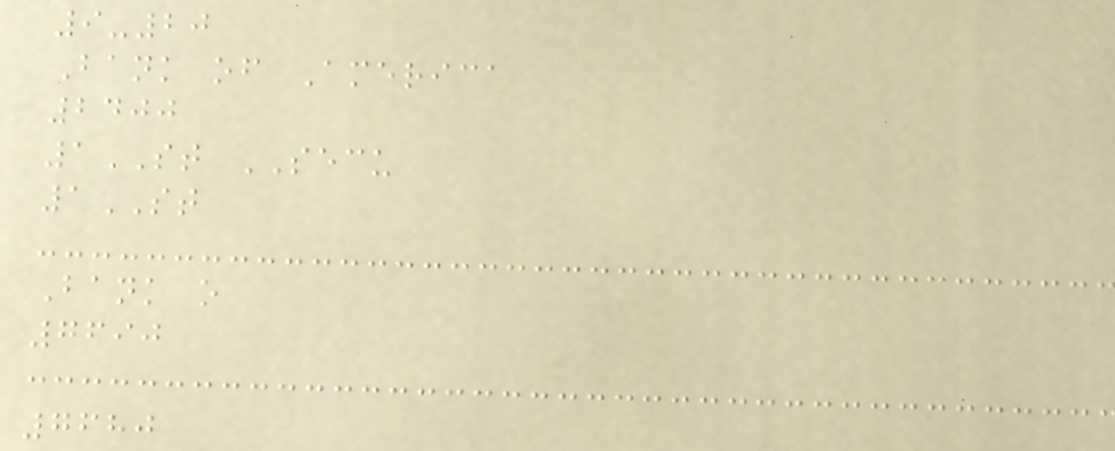9-20
Bank of America
2400
1ST SECU
1ST
Bank o
7690
7680
